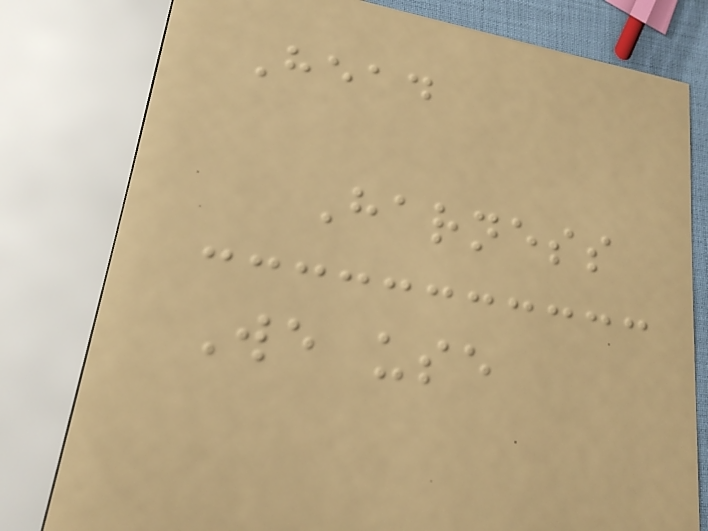Head
Harness
We use
